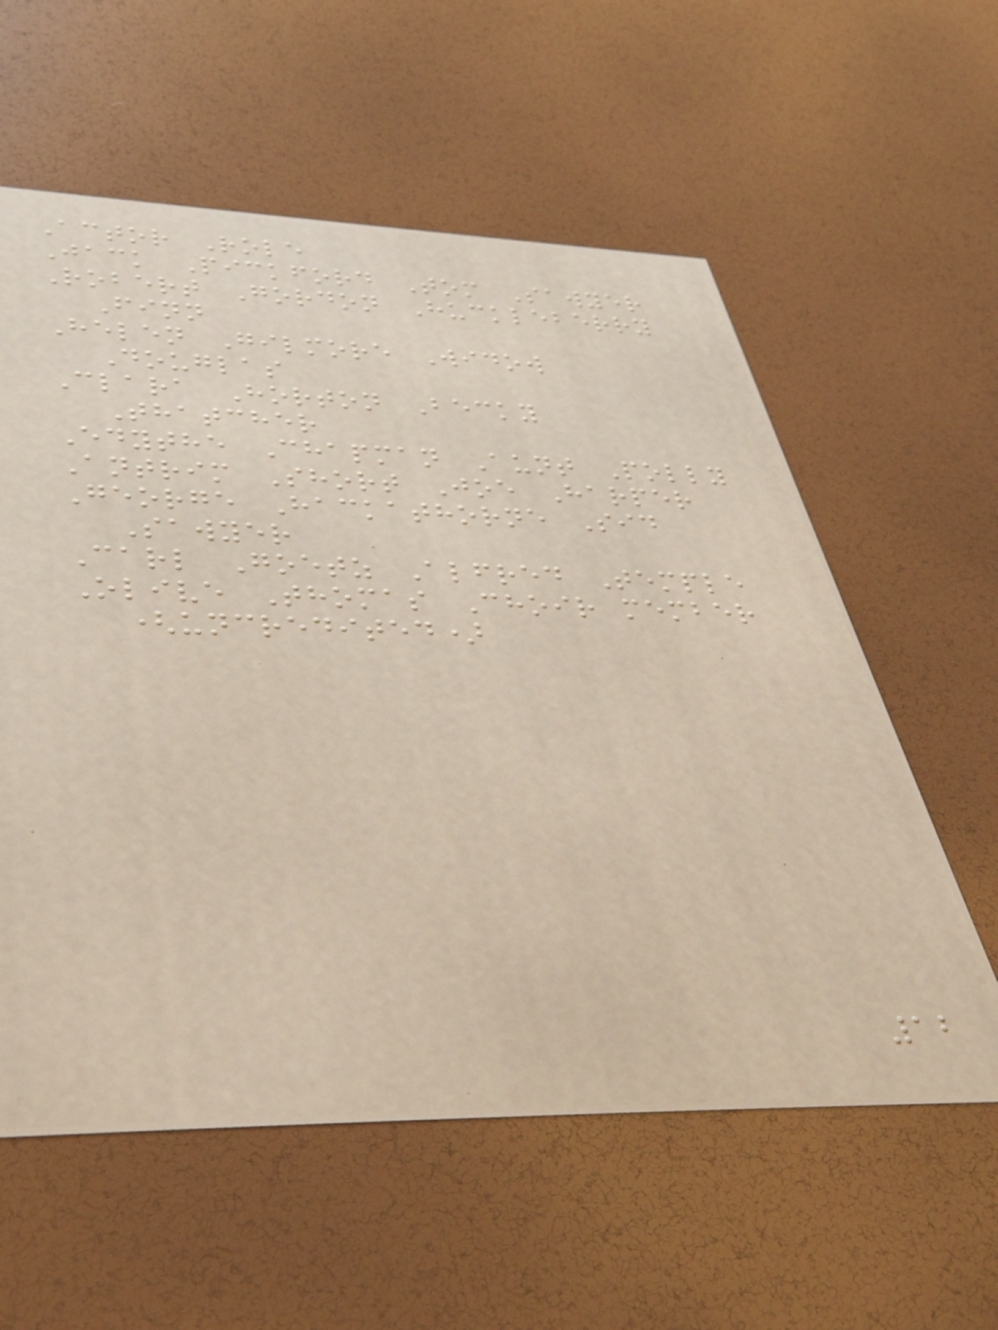Actor Role
Jack Pickford Tom Sawyer
Robert Gordon Huckleberry
Finn
Helen Gilmore Widow
Douglas
Clara Horton Becky
Thatcher
Edythe Chapman Aunt Polly
Antrim Short Joe Harper
George Hackathorne Sid
Sawyer
Carl Goetz Alfred Temple
Olive Thomas Choir member
(uncredited)
12
